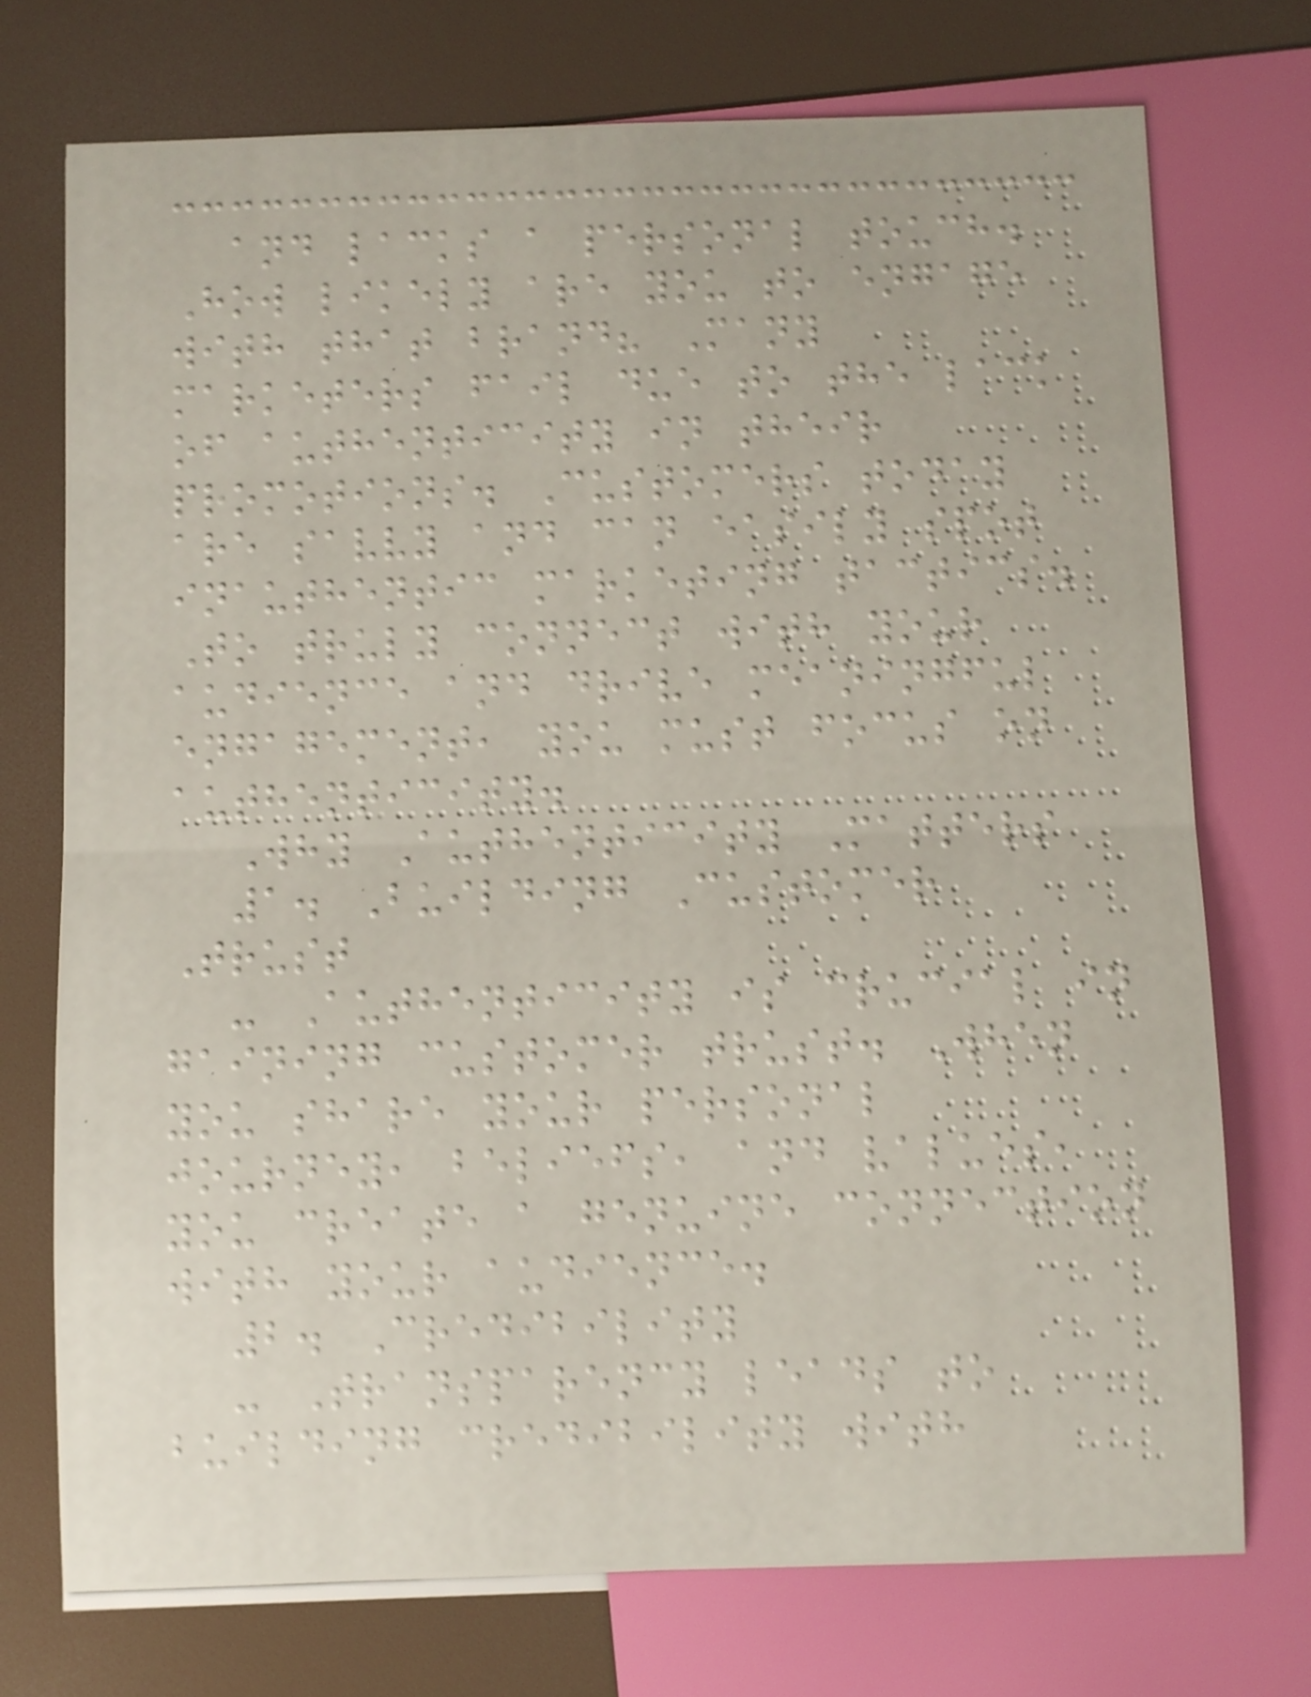and lacks a personal touch.
How likely are you to engage
with that brand? Many
marketers fail due to the lack
of authenticity in their
promotions. Customers today
are savvy and can easily spot
inauthentic marketing tactics.
To truly connect with your
audience and drive meaningful
engagement, you must focus on
authenticity.
Why Authenticity Matters
1. Building Customer
Trust
- Authenticity is crucial in
gaining customer trust. When
you share your personal
journey, beliefs, and values,
you create a genuine connection
with your audience.
2. Credibility
- Transparency leads to
building credibility with
